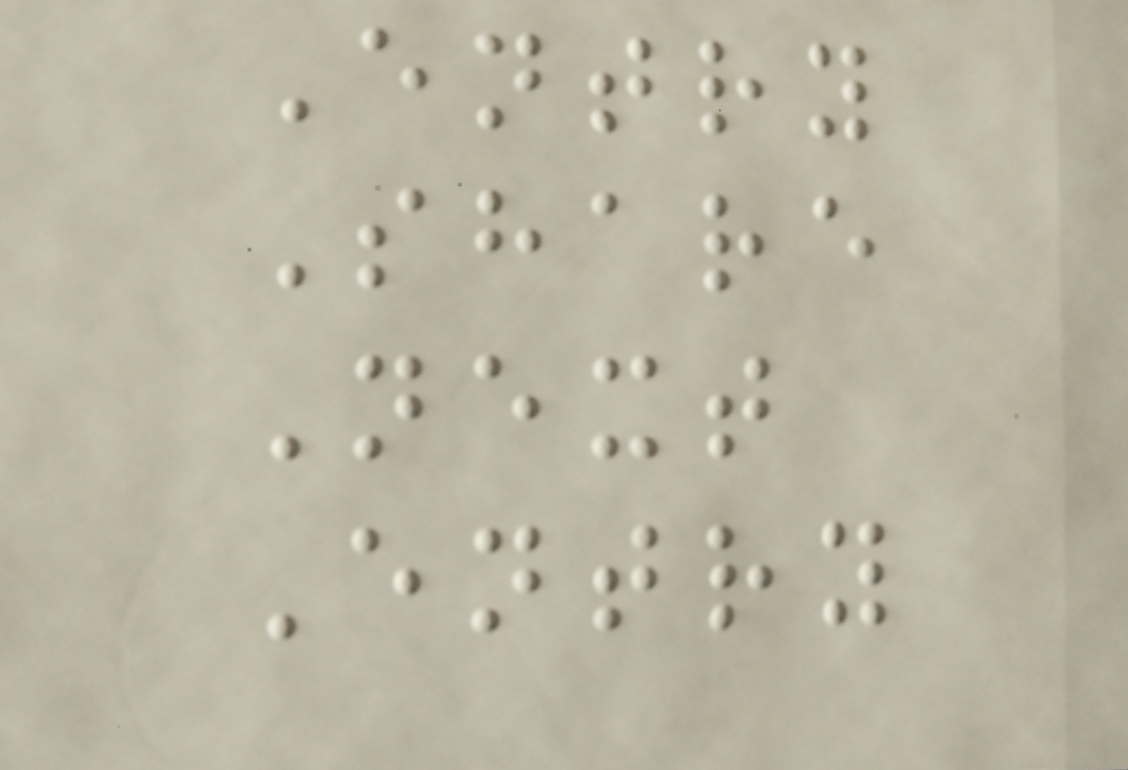Entry
Share
Next
Entry
